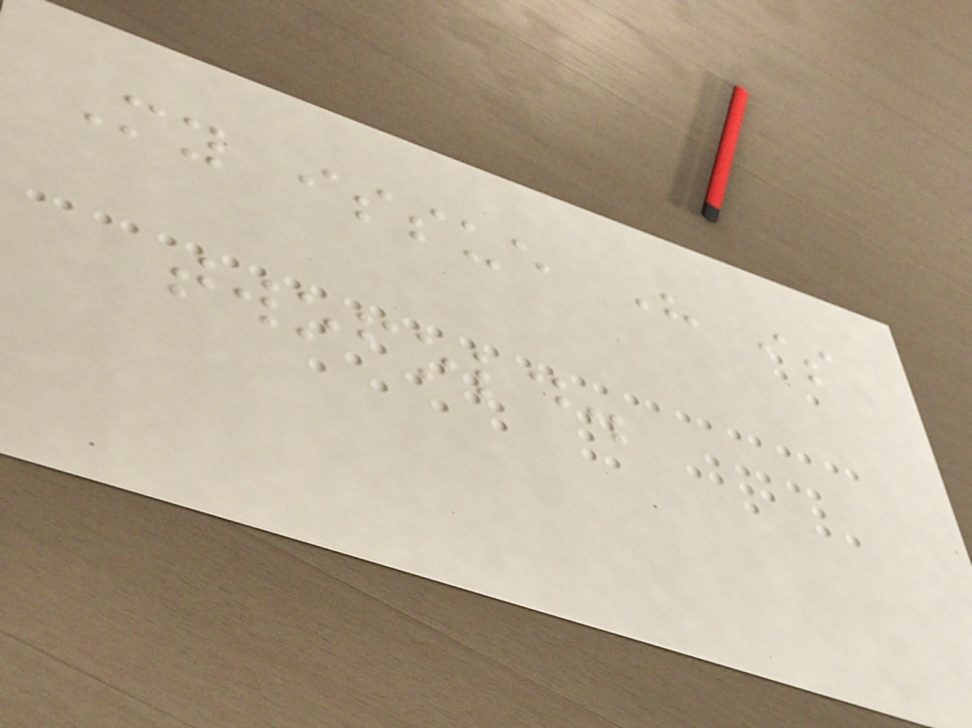My issue here is
twofold.
